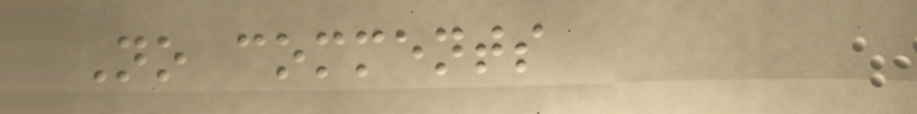No comments
